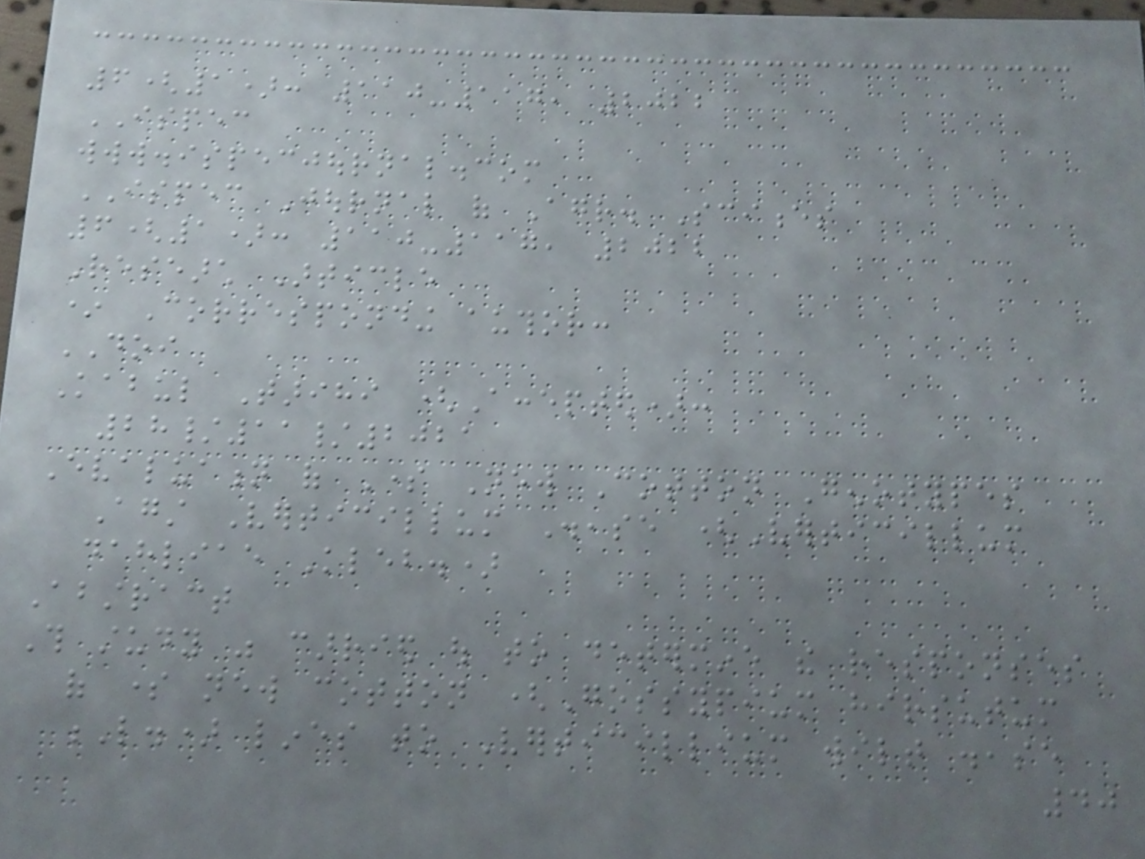6(1): 110-117, 2022
ISPEC
www.ispecjournal.com
ISPEC Journal of Agr. Sciences
6(1): 110-117, 2022
Research Article
* Corresponding author:
DOI
Kabul Tarihi (Accepted):
28/11/2021
Evaluation of Some New Cotton Genotypes
Against Verticillum Disease (Verticillum
dahliae Kleb.)
Abstract
This study was carried out to determine the responses
of some new cotton (Gossypium hirsutum
L.) lines to Verticillium wilt disease
40
